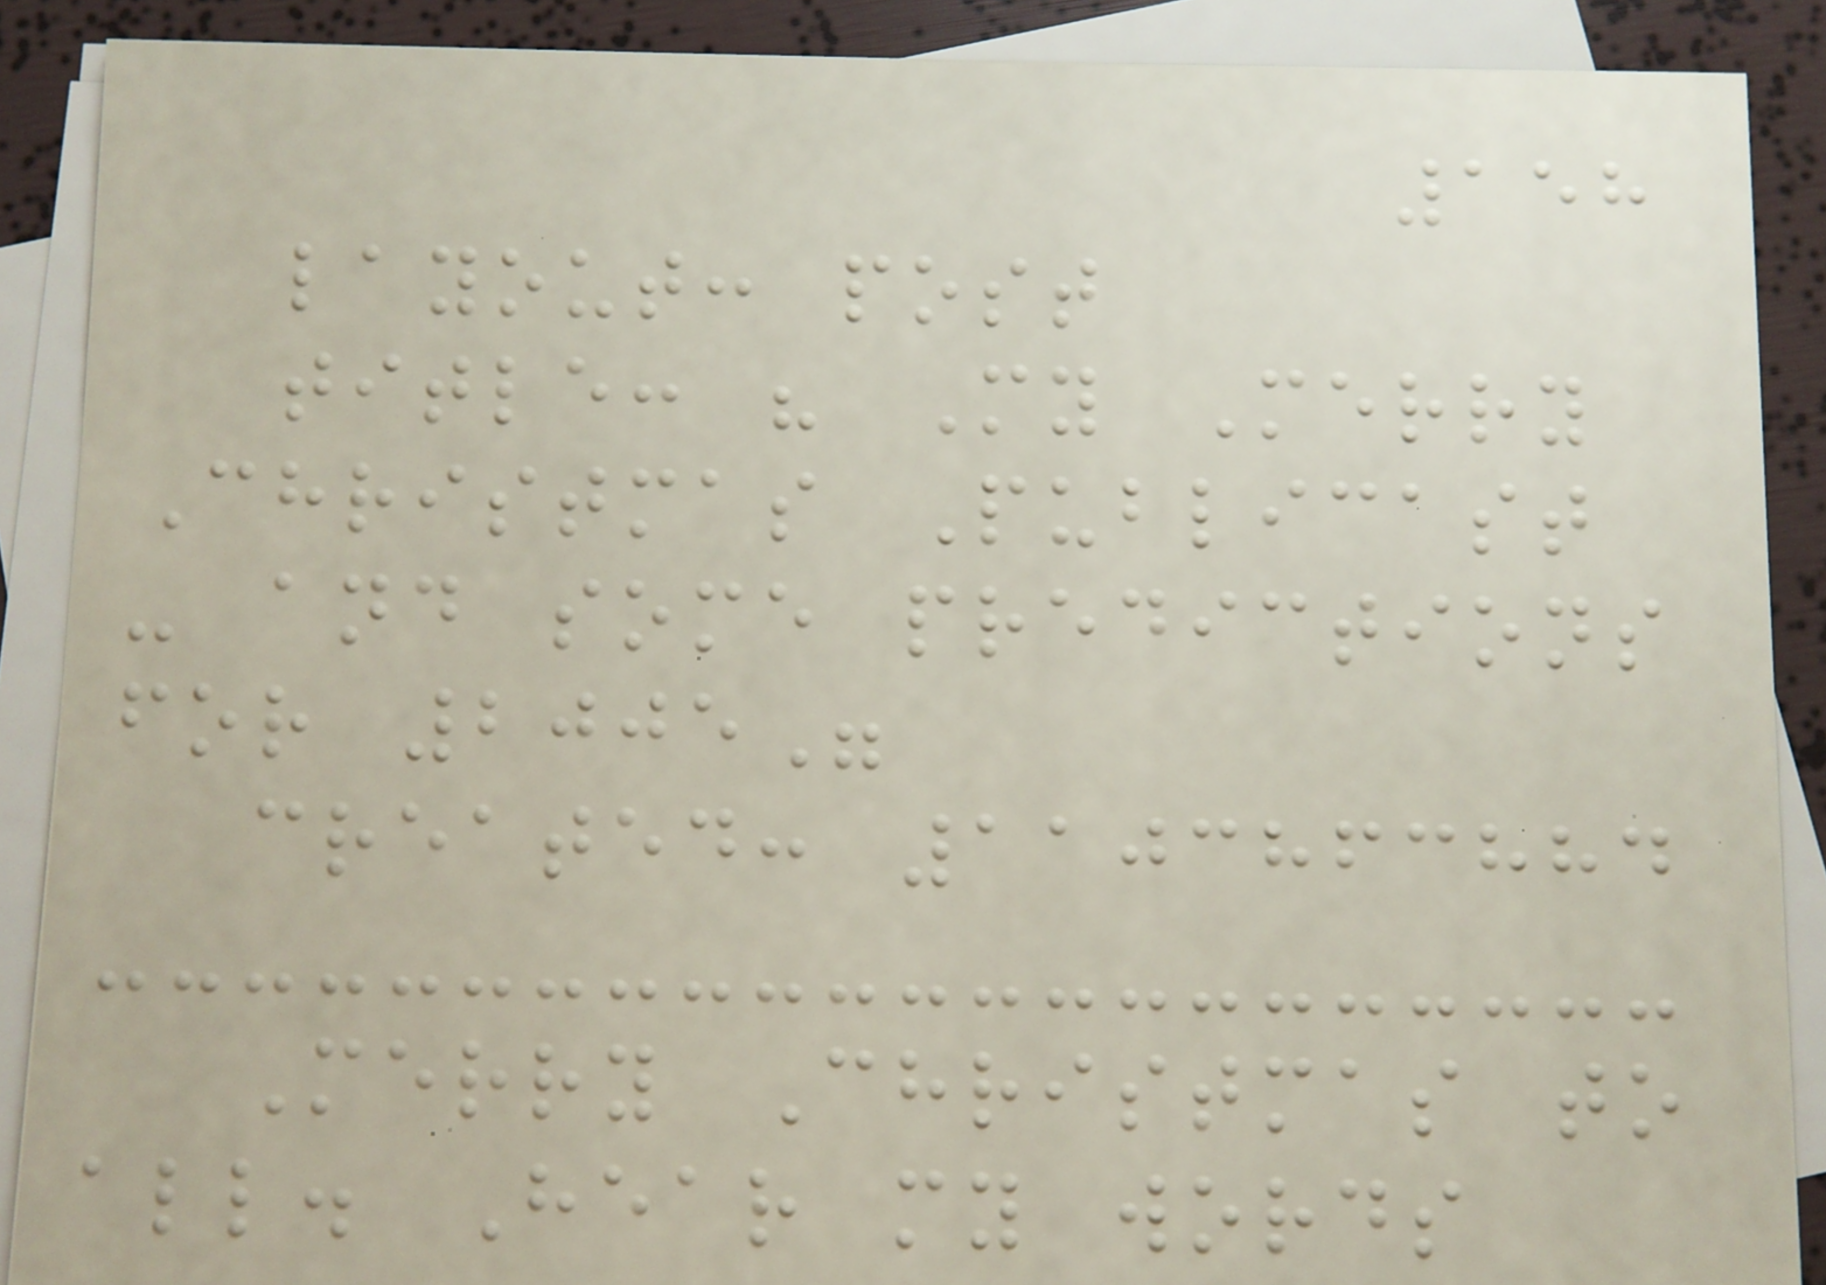158
layout: post
title: " My Merry
Christmas Publicast
- and some predictions
for 2005"
created: 1103863884
Merry Christmas to
all. Hear my words
